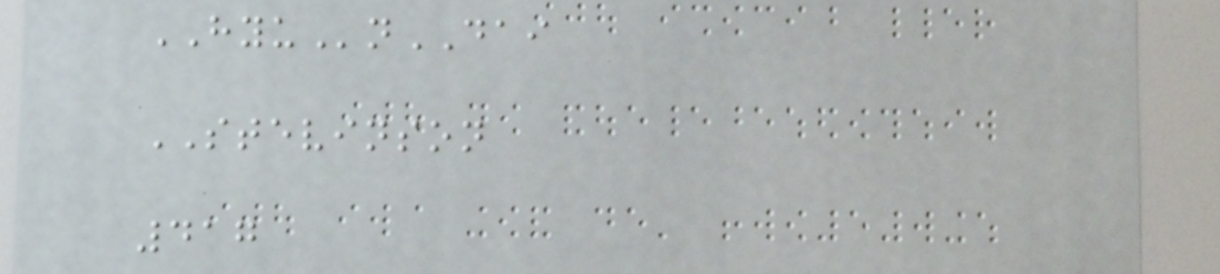HYUnDAI
STEVINSON
417
